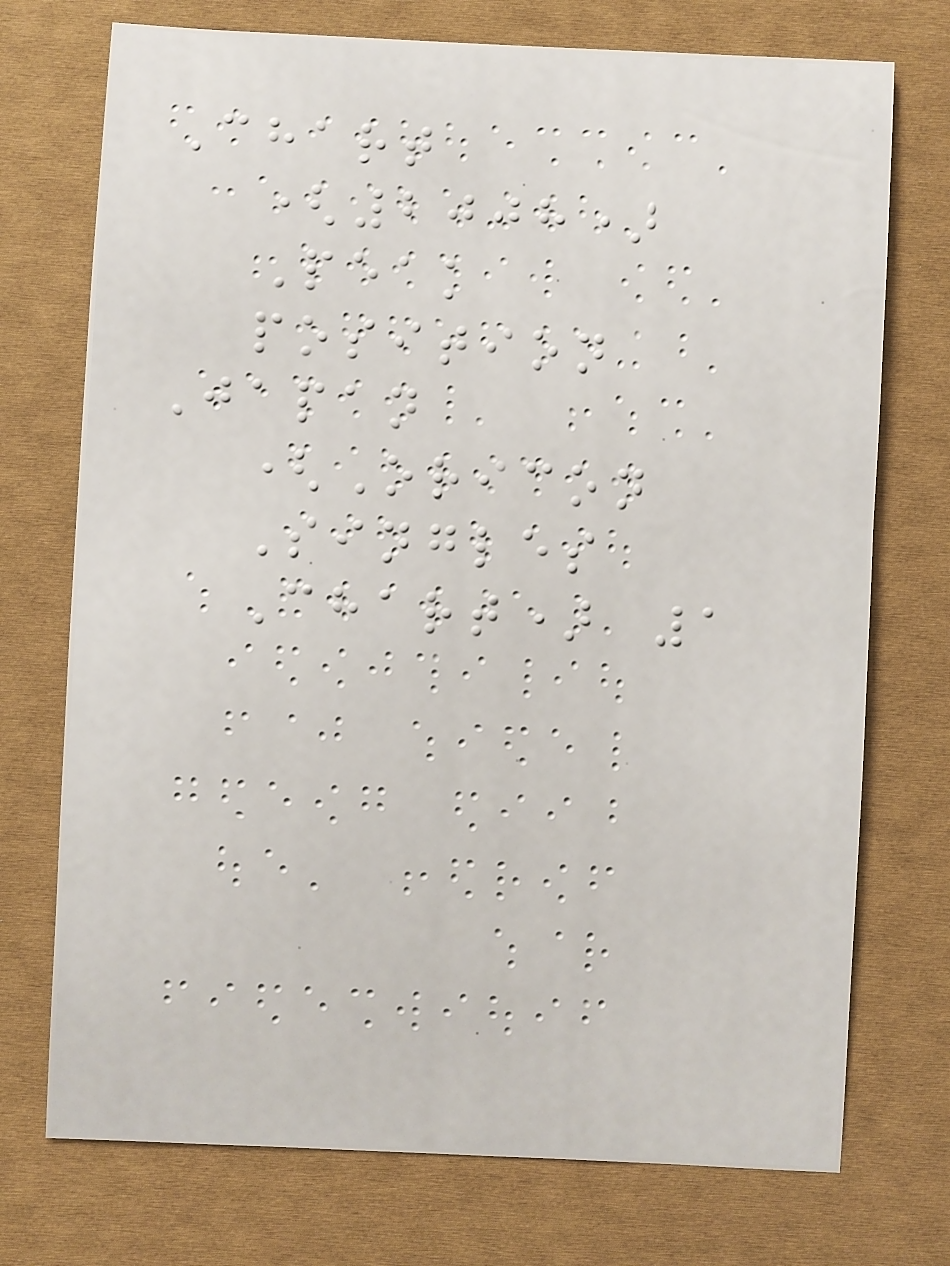Chart
(2008)
Peak
position
Japan
(Oricon
Singles
Chart) 1
